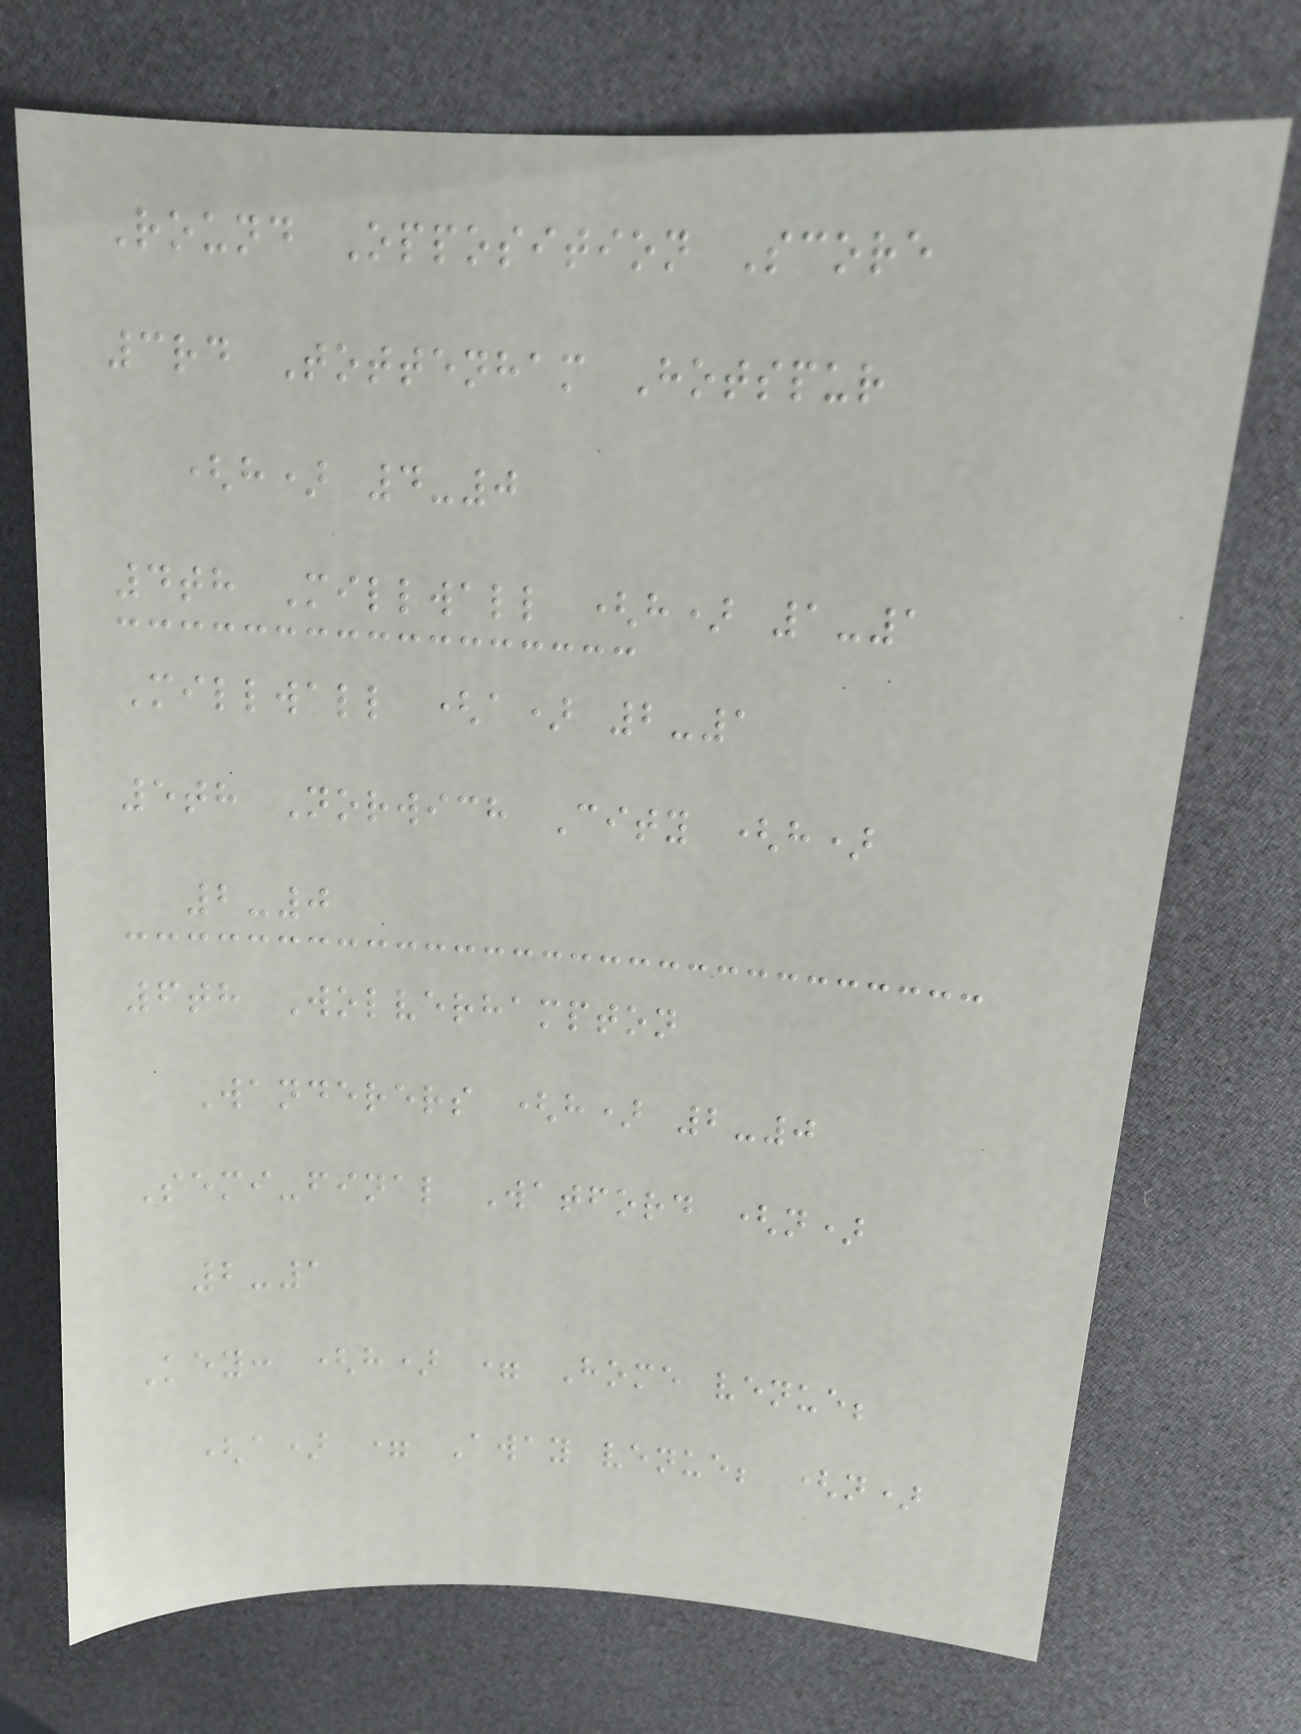Round Opposition Score
3rd Tottenham Hotspur
(h) 4-0
4th Millwall (h) 1-1
Millwall (a) 2-1
5th Norwich City (h)
2-0
6th Wolverhampton
Wanderers (h) 2-0
Semi-final Watford (n)
2-1
Key: (h) = Home venue;
(a) = Away venue; (n)
